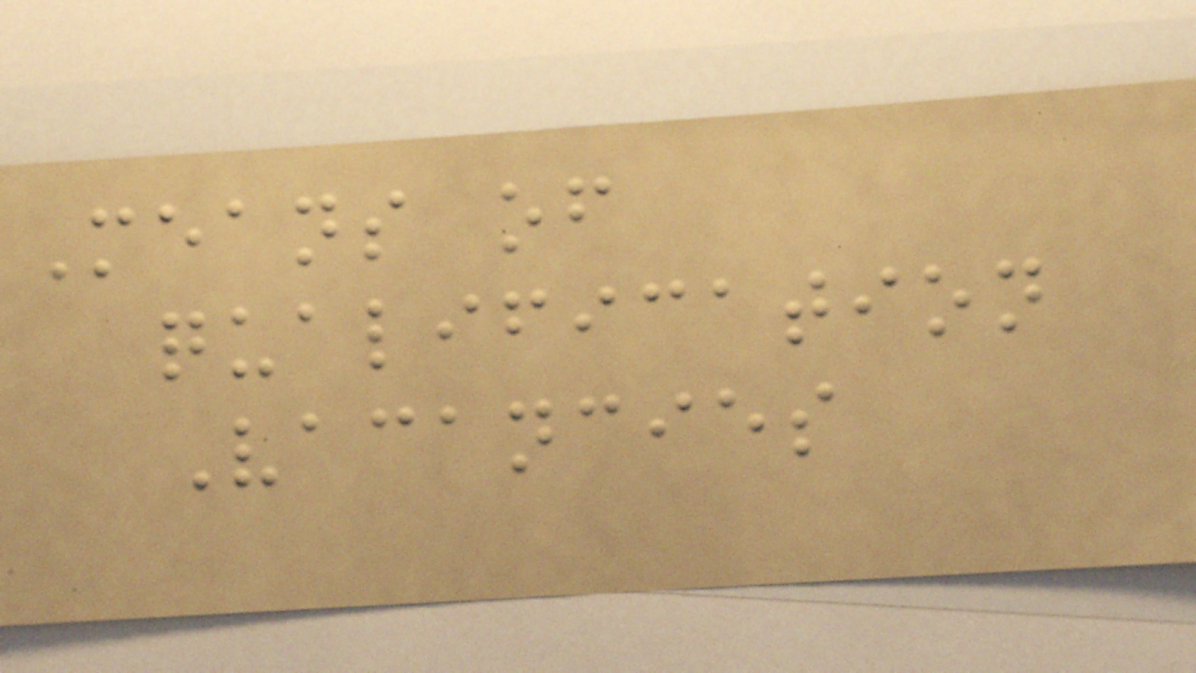Means of
qualification
Vacancies
